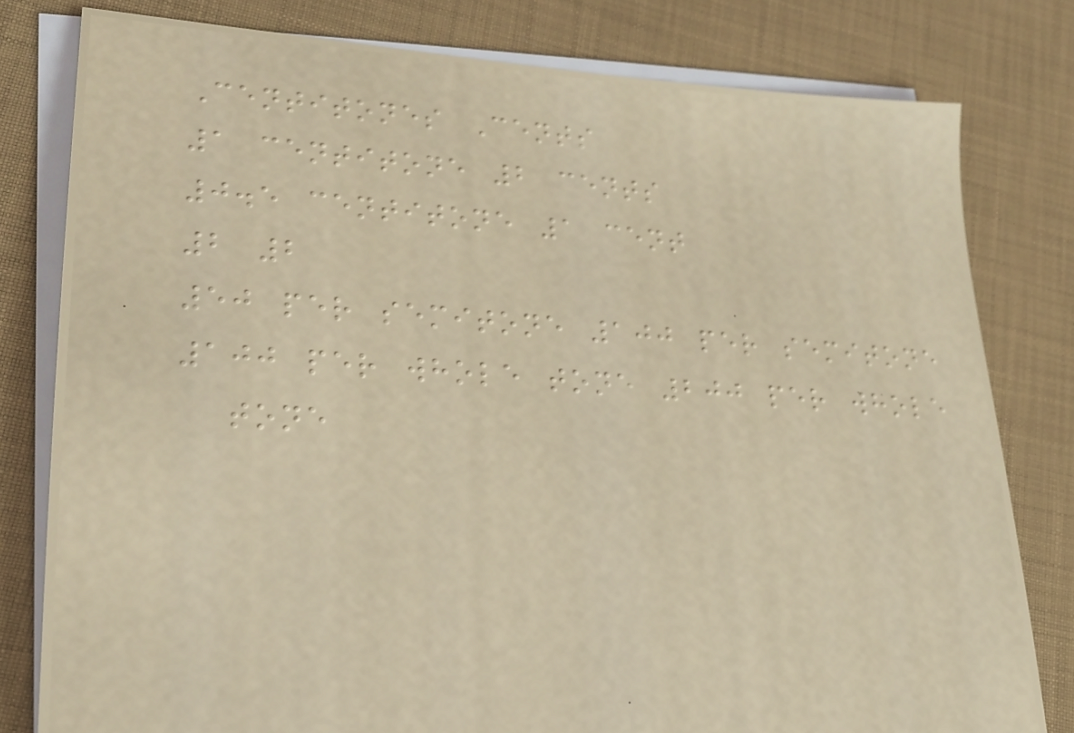Centitones Cents
1 centitone 2 cents
0.5 centitone 1 cent
2 2
50 per semitone 100 per semitone
100 per whole tone 200 per whole
tone
